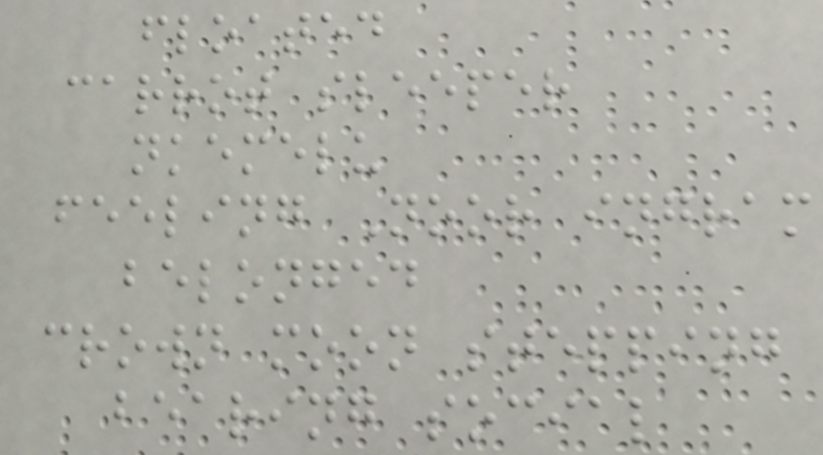floated
carrot sleeper
nkemelu
feeling Noor ingram
belonged
crown moon stepping
bearing social
